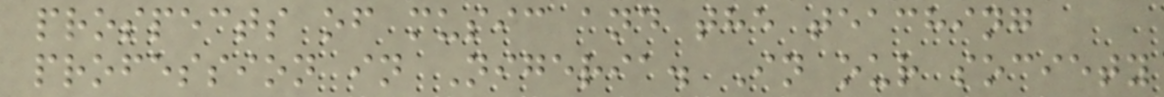prospects of music and the teaching
profession in Nigeria. In our society
